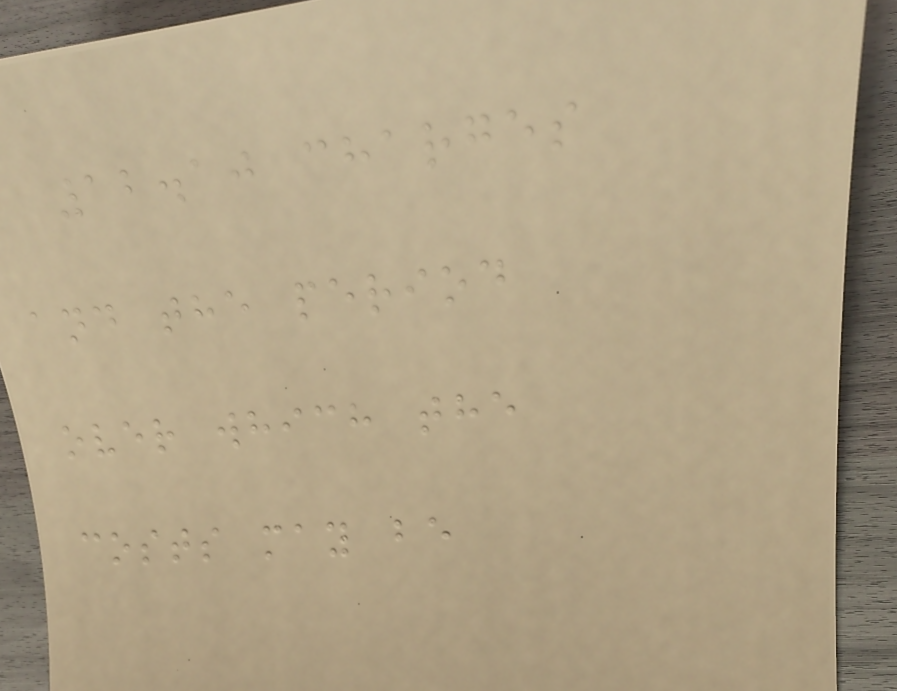12.10 charges
and the period
over which the
costs may be
